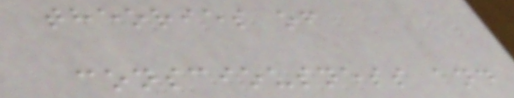theories of
consciousness and
